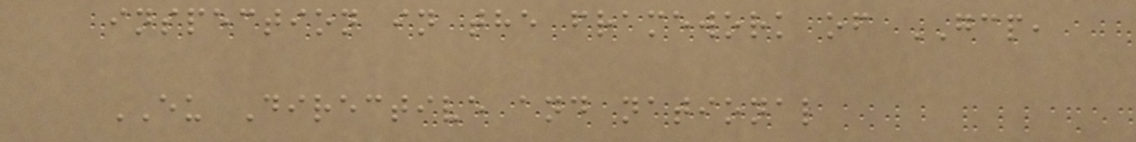inspection in the framework of GCP,
EU Directive and national
